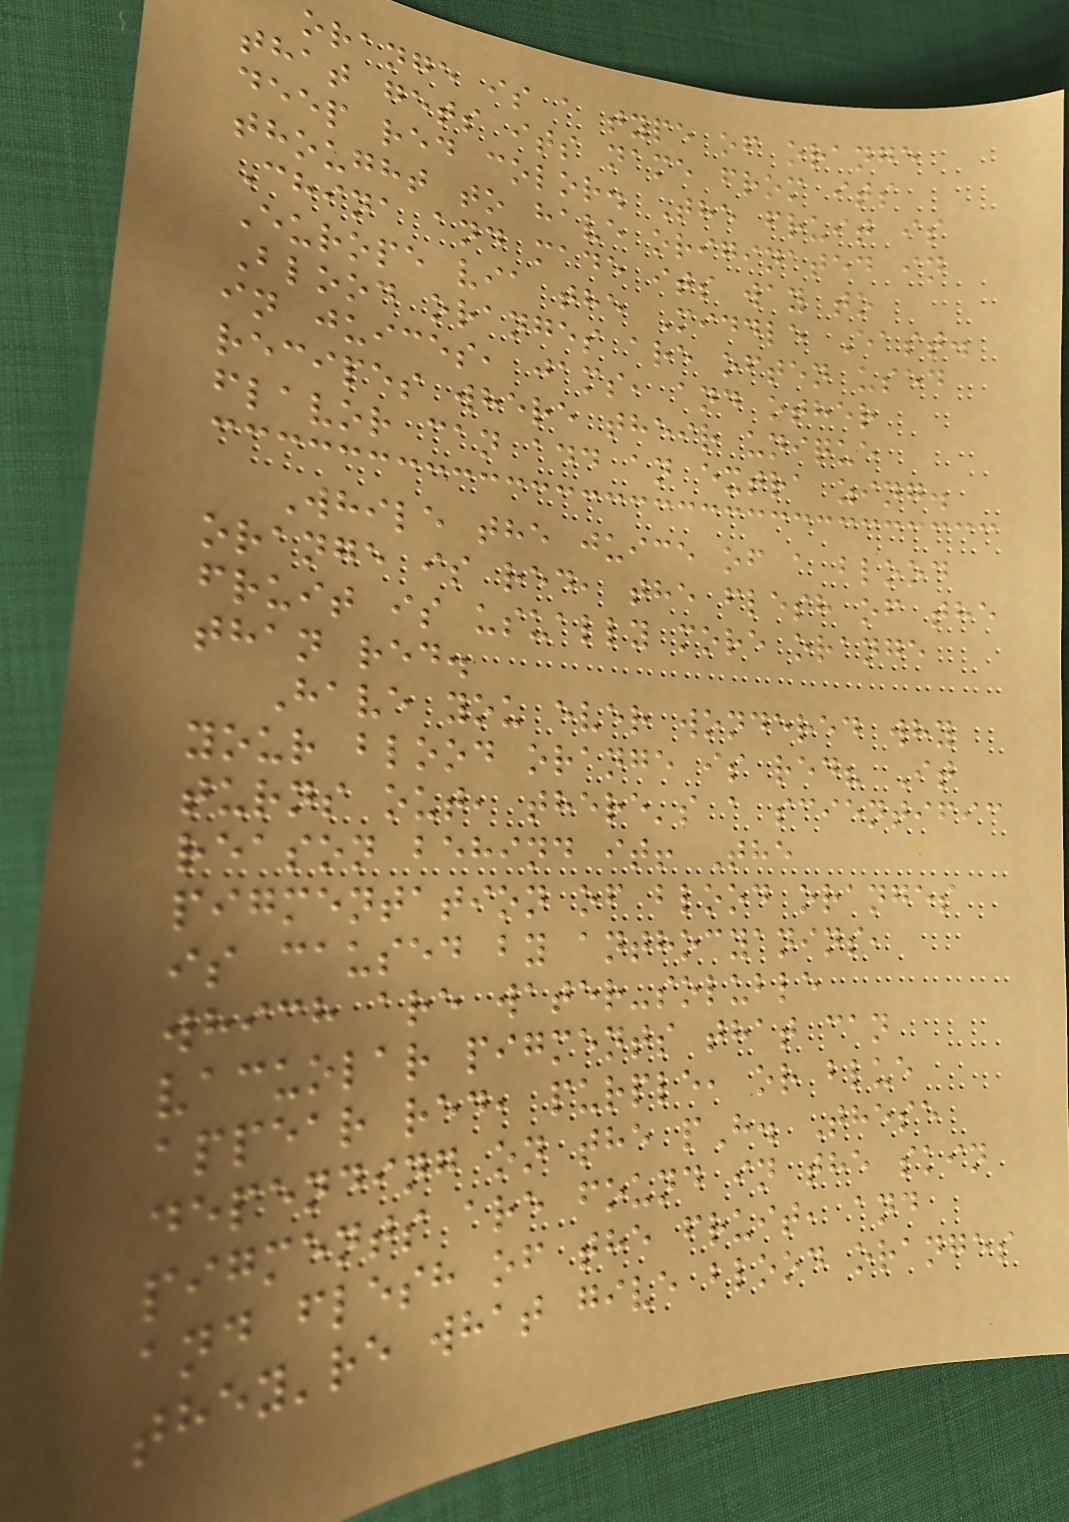orange is a type of orange
that gets its name from its
deep red color. The fruit is
thought to have originated in
China and made its way to
Europe via the Middle East.
Blood oranges are often used
in juices, jams, and other
recipes where their unique
flavor can add an extra zing.
While the juice of a blood
orange is red, the flesh of the
fruit is usually more orange
than red.
Have you ever wondered why
your blood orange is red? It
turns out, there's a scientific
reason behind it! The
pigmentation of blood oranges
is caused by anthocyanins,
which are water-soluble
vacuolar pigments that can
appear red, purple, or blue
depending on the pH. These
pigments are found in the skin
and flesh of the fruit, and
they're what give blood oranges
